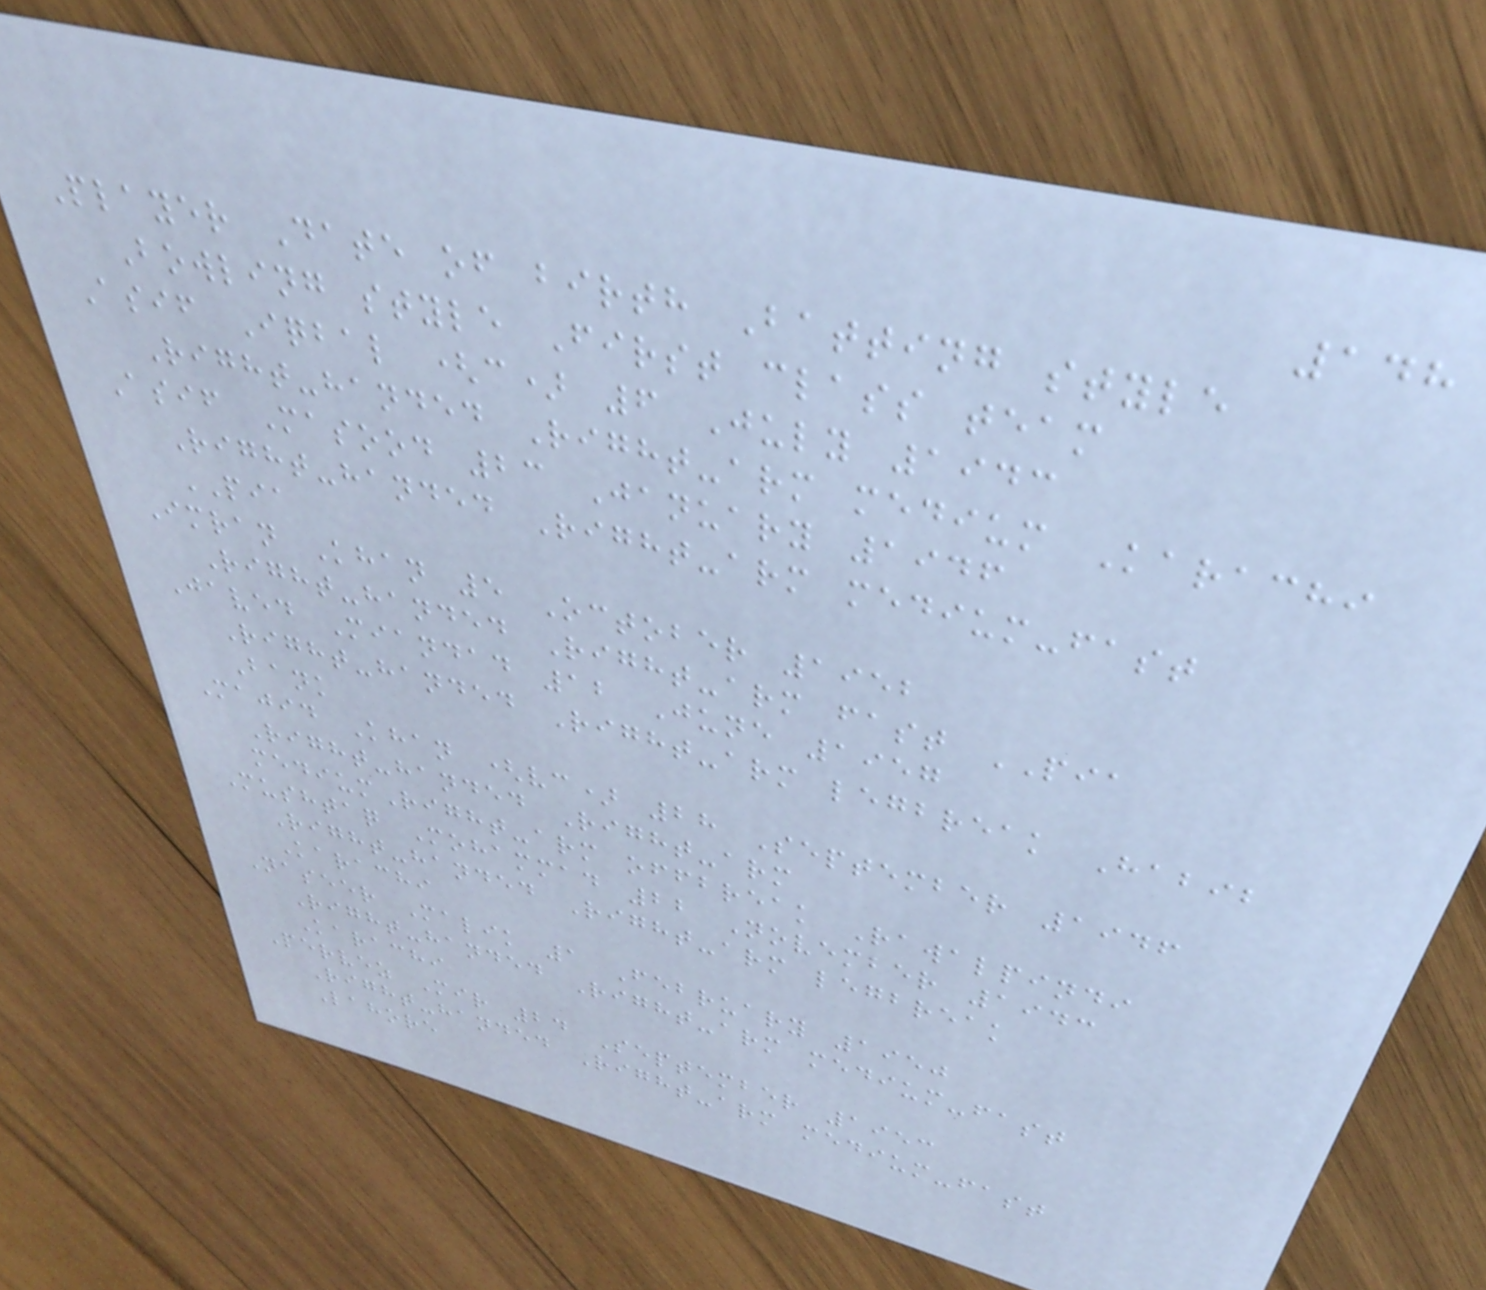148
Player Date of birth Batting style
Bowling style First class team
Asif Iqbal (c) 6 July 1943
Right-handed Right-arm medium Karachi
Asif Masood 23 January 1946
Right-handed Right-arm medium-fast
PIA
Imran Khan 5 October 1952
Right-handed Right-arm fast PIA
Javed Miandad 12 June 1957
Right-handed Right-arm legbreak Habib
Bank
Majid Khan (vc) 28 September 1946
Right-handed Right-arm
mediumRight-arm offbreak Rawalpindi
Mushtaq Mohammad 22 November 1943
Right-handed Right-arm legbreak
Karachi
Naseer Malik 1 February 1950
Right-handed Right-arm medium-fast
Karachi
Pervez Mir 24 September 1953
Right-handed Right-arm medium-fast
Lahore
